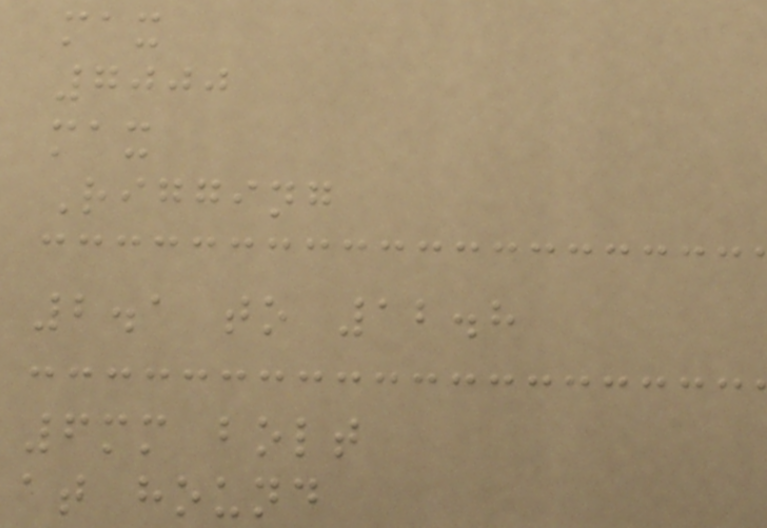max
7000
max
Rigging
2.1 to 12.8
6mm bolt
at hound
